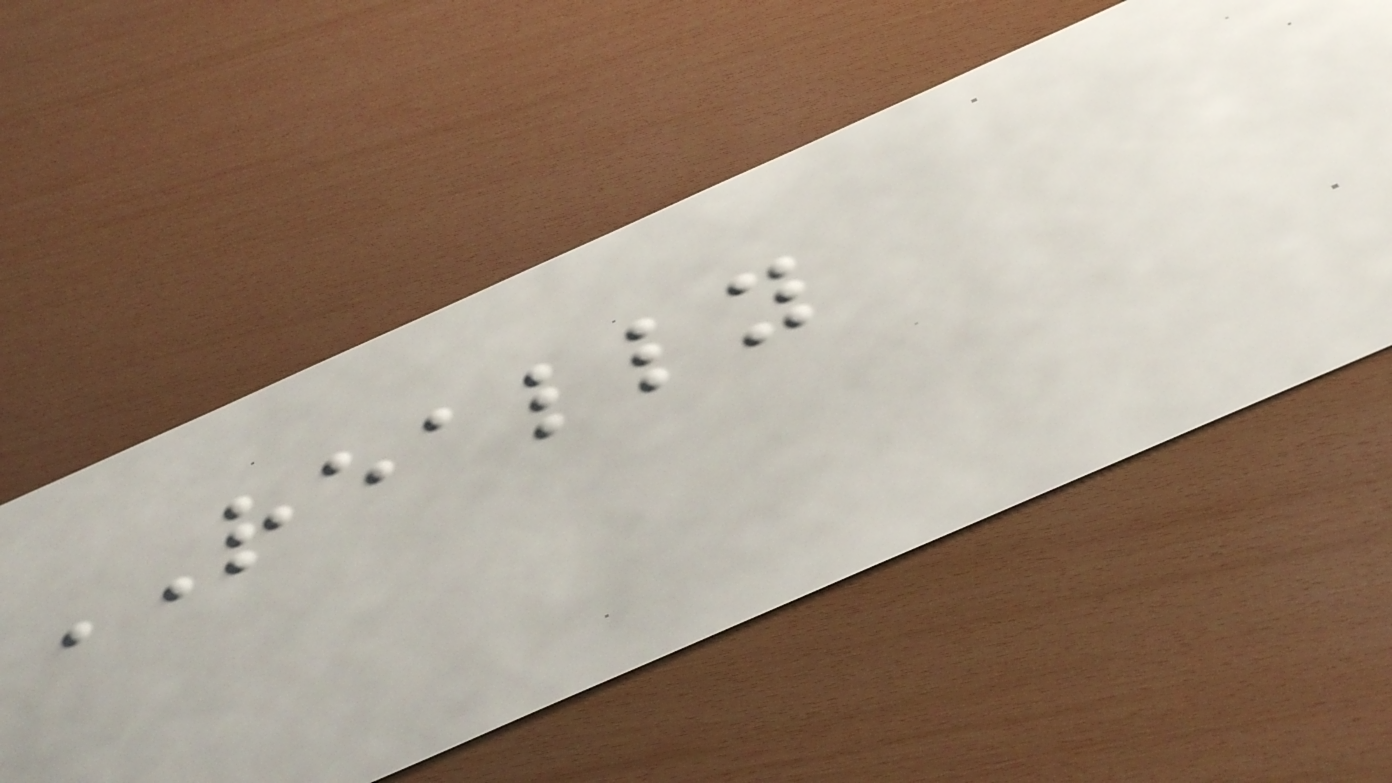REALLY
